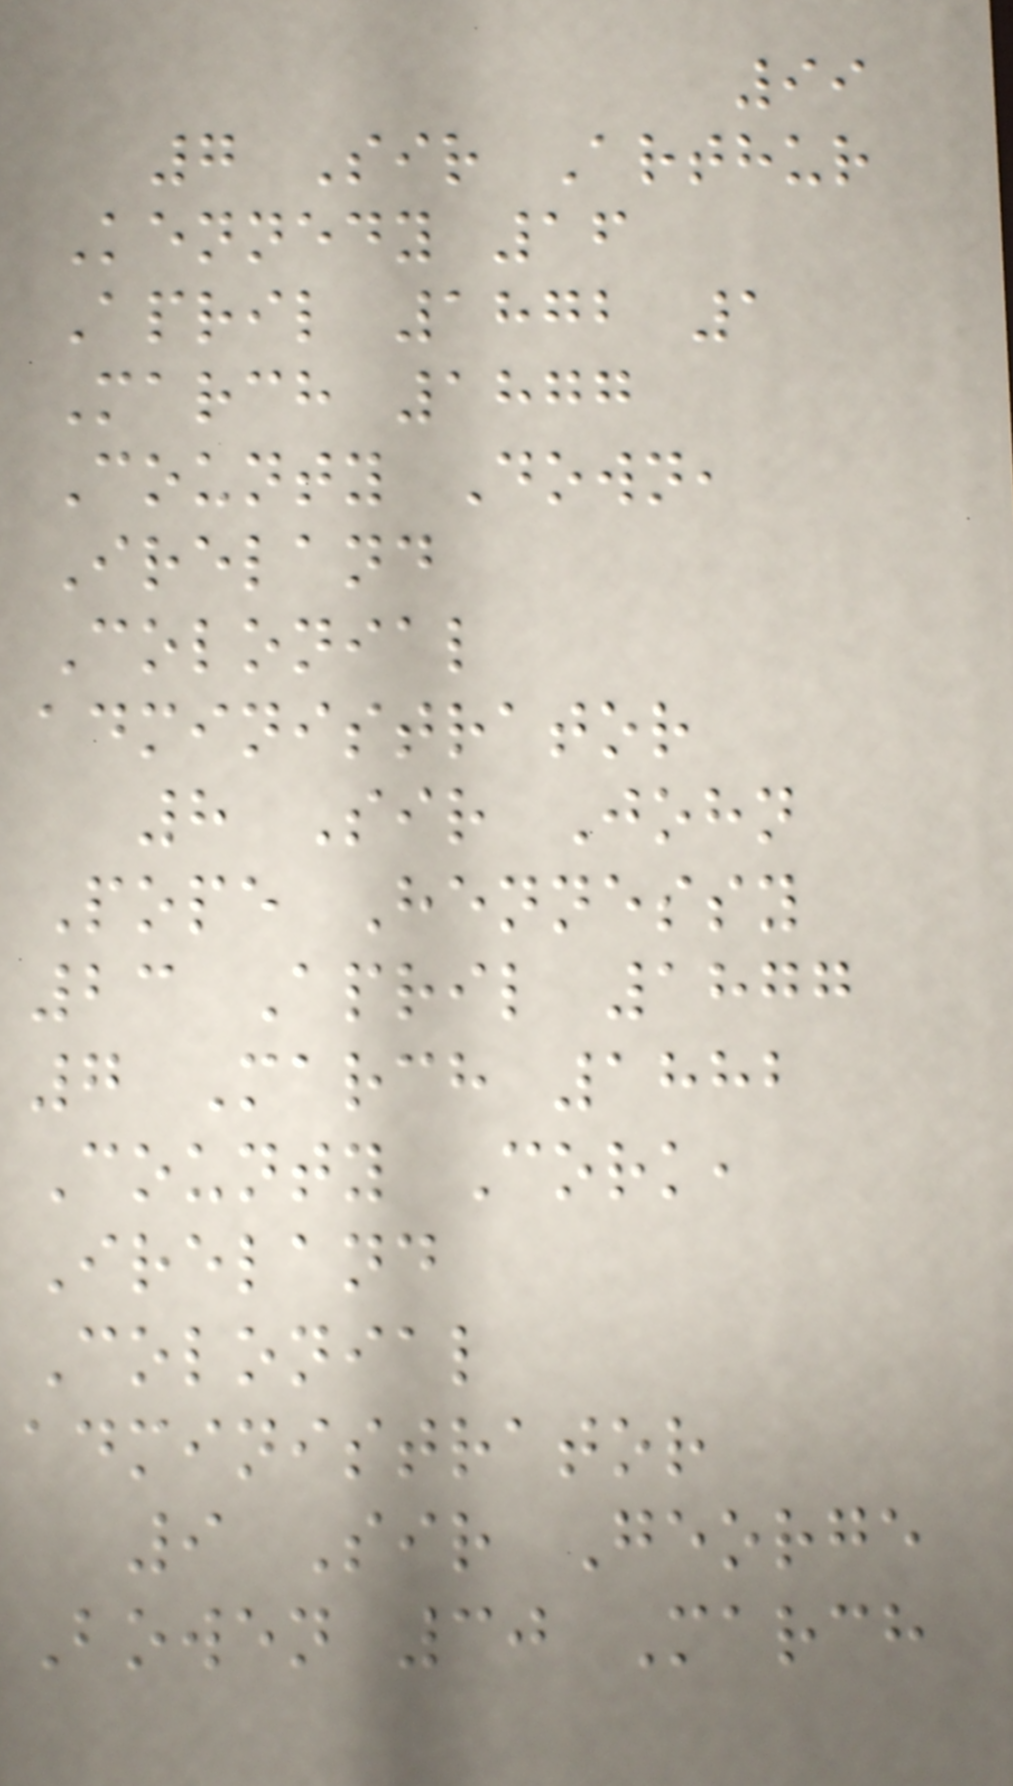99
7 Sir Arthur
Kennedy 16
April 1872 1
March 1877
County Down,
Ireland
Colonial
administrator
8 Sir John
Pope Hennessy
23 April 1877
7 March 1882
County Cork,
Ireland
Colonial
administrator
9 Sir George
Bowen 30 March
